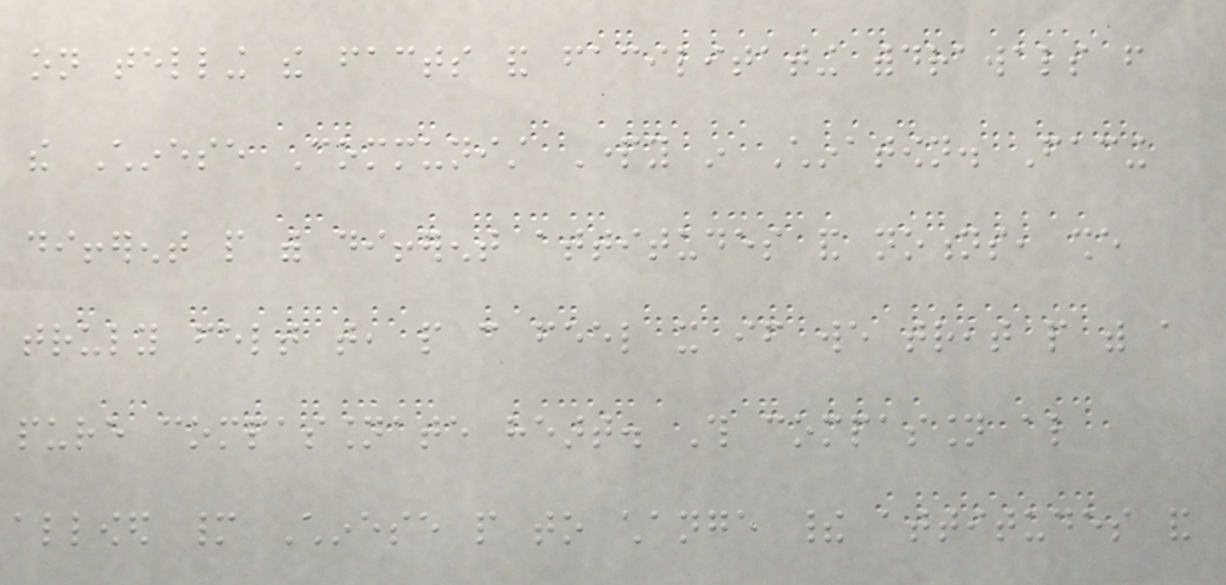on telling the facts and facilitating withdrawals from
the Chinese Communist Party in Chinatown. Facing
different people with different attitudes and notions, she
truly felt that, people can feel it if we treat people with a
pure compassionate heart. This compassion also
allowed many Chinese people to change their attitudes and
